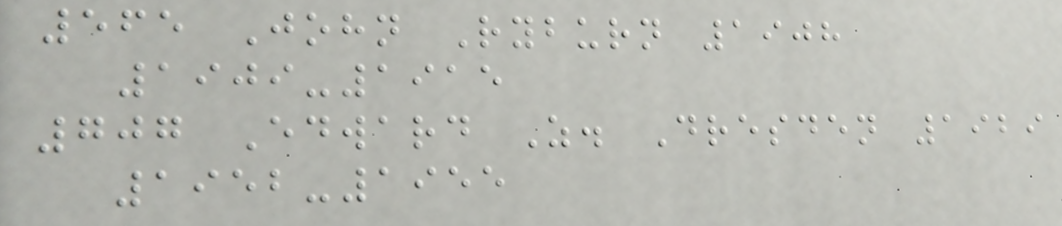565 John Ryburn 1908
1909-1915
707 Edward Z. Dresden 1929
1952-1955
